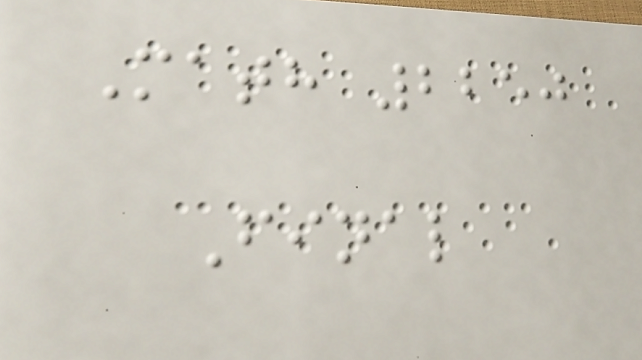Math 2250
Final
